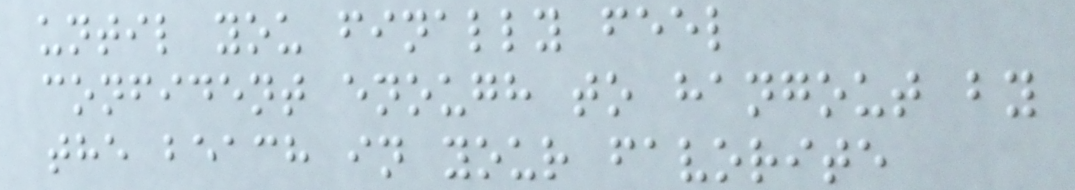until you finally feel
confident enough to hangout by
the beach in your favorite
